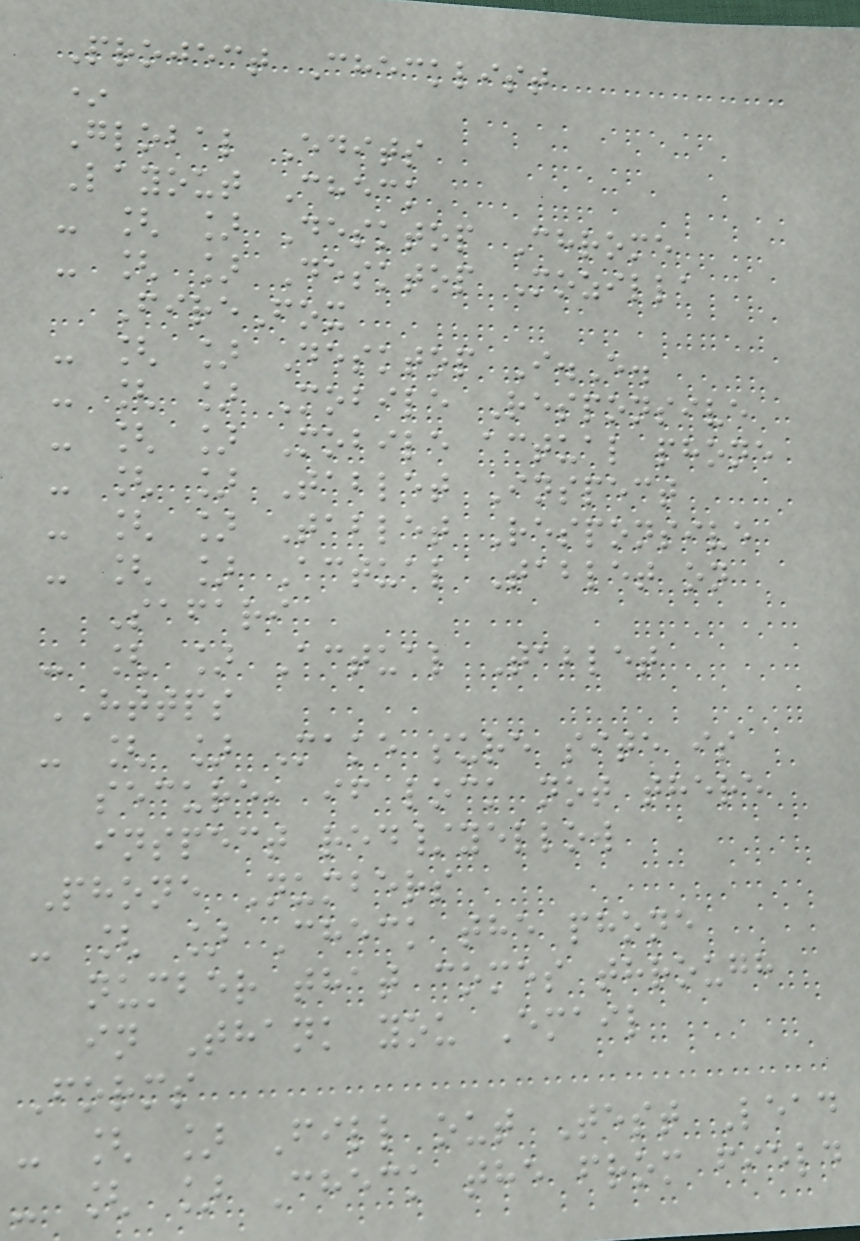Project Checklist
*
Global Edits
Layout Check
- [ ] Desktop Chrome
- [ ] Desktop Mozilla
FireFox
- [ ] Desktop I.E.
- [ ] Mobile Responsive
- [ ] Mobile actual phone
- [ ] Tablet Inspect
- [ ] Tablet Responsive
- [ ] Actual Tablet on
Safari
- [ ] Actual Tablet
HTTPS
- [ ] Make sure site is
secure, if lock not there
inspect red/yellow
Phone Numbers
- [ ] Check the phone
number that comes through
in Thank you Email
Forms
- [ ] Fill out Test Lead
- [ ] Check the from field
